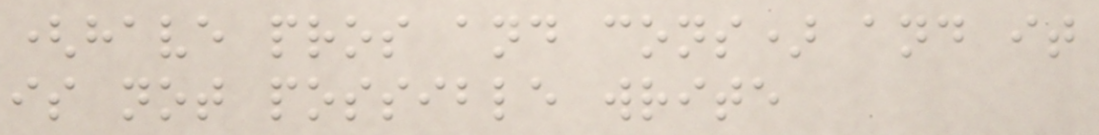(have pros and cons) and it
is not possible write
